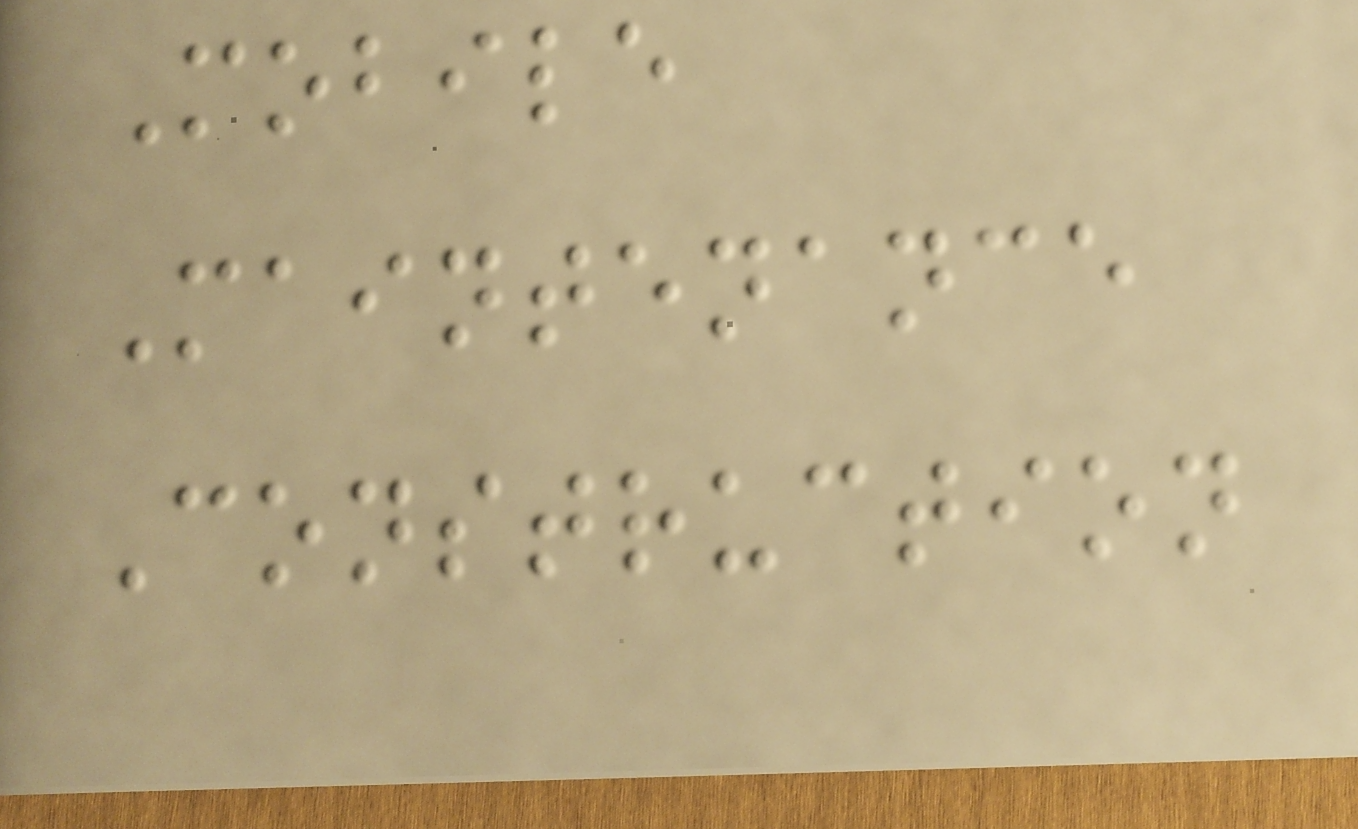Mobile
Maintenance
Construction
